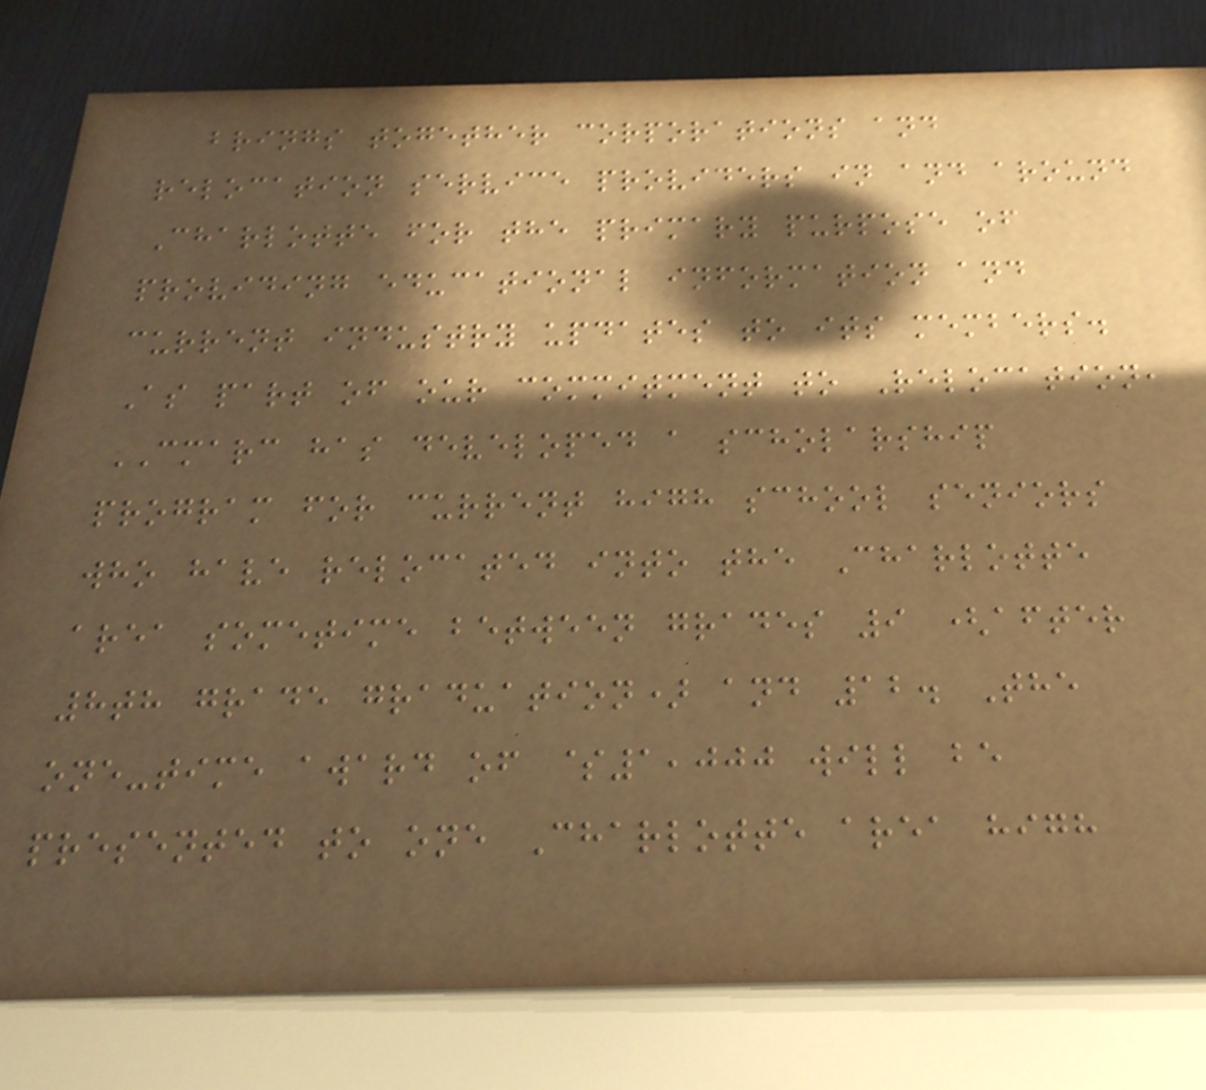brings together corporations and
relocation service providers in and around
Charlotte for the primary purpose of
providing educational information and
current industry updates to its members.
As part of our commitment to Relocation,
CMARC has developed a scholarship
program for current high school seniors
who have relocated into the Charlotte
area sometime between grades 9 (after
8th grade graduation) and 12. The
one-time award of $1,000 will be
presented to one Charlotte area high
